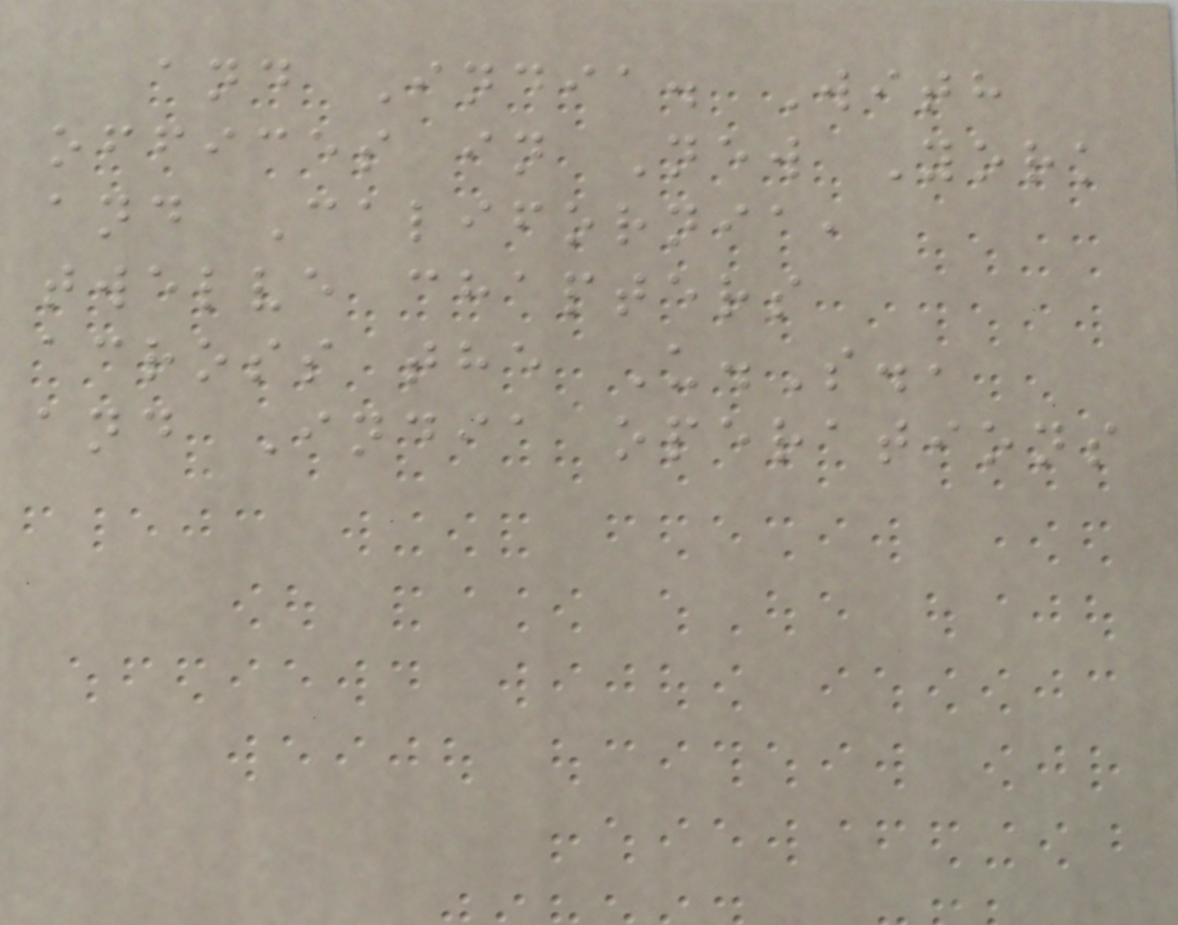and India. With
offices in New York
and California,
twelve chapters
across the U.S.,
and India operations
